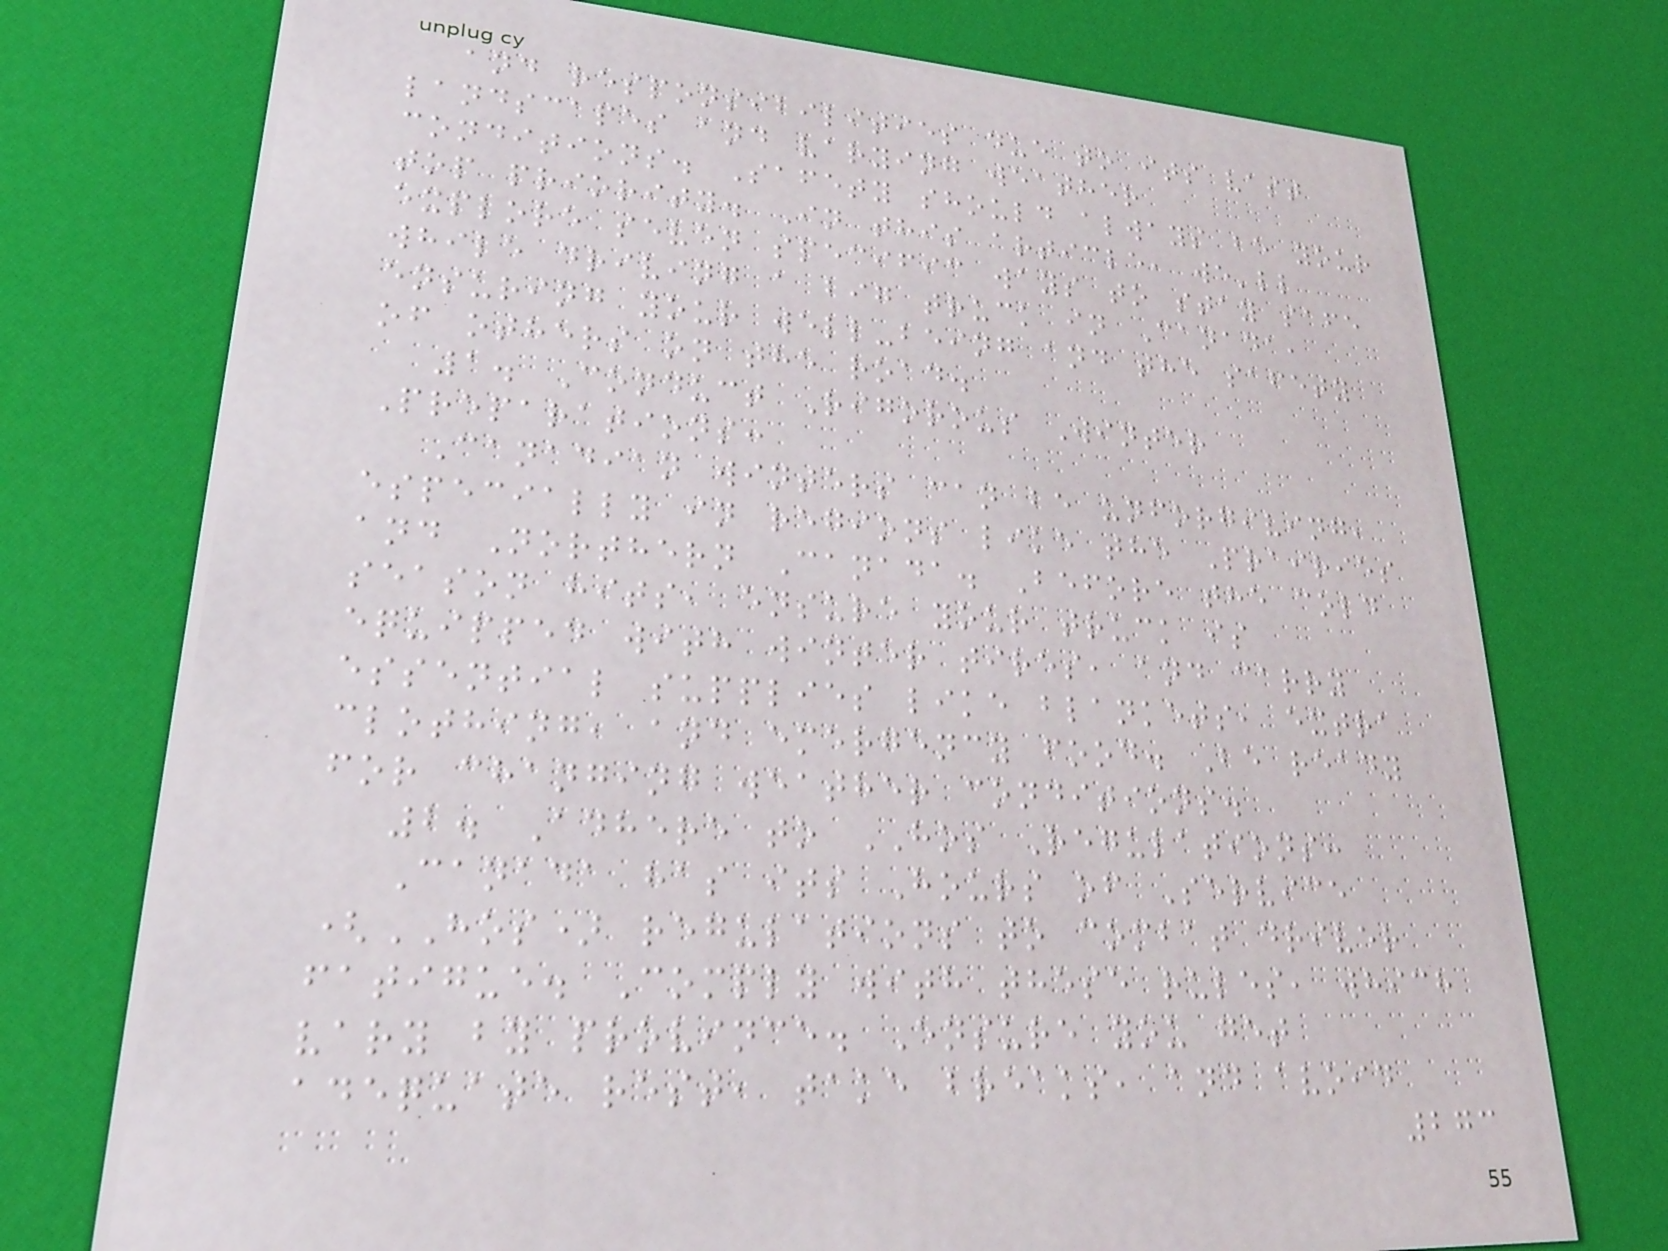and responsibilities due to its vast
landscapes and varying weather
conditions. Safety should always be your
top priority. In this article, we'll
explore seven specific ways to stay safe
while driving a big truck in Canada,
ensuring your well-being and the safety
of others on the road.
1. Conduct Rigorous Winter
Preparations:
Canadian winters can be unforgiving,
especially in regions like the Prairies
and Northern Canada. Before the cold
season hits, ensure your truck is
equipped with winter tires, and carry
essential supplies like blankets, extra
clothing, and emergency food. Be ready
for changing weather conditions.
2. Adhere to HOS Regulations:
Canada has its Hours of Service
(HOS) regulations to combat driver
fatigue. Comply with these rules, which
vary by province. Ensure you get
adequate rest, take breaks, and avoid
273
